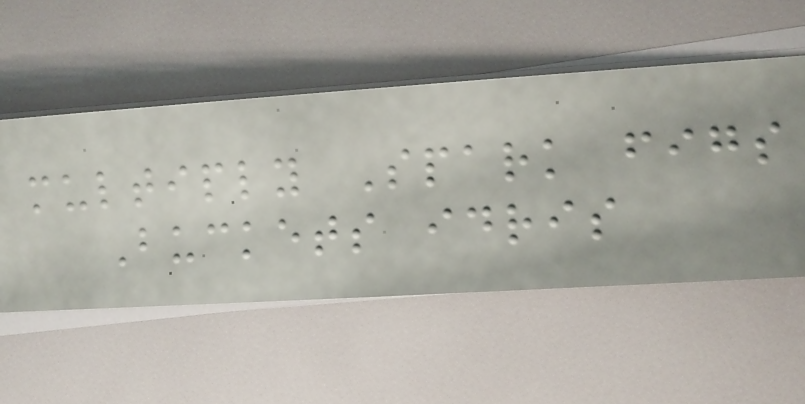multiply Spark figs
Buckets idris
